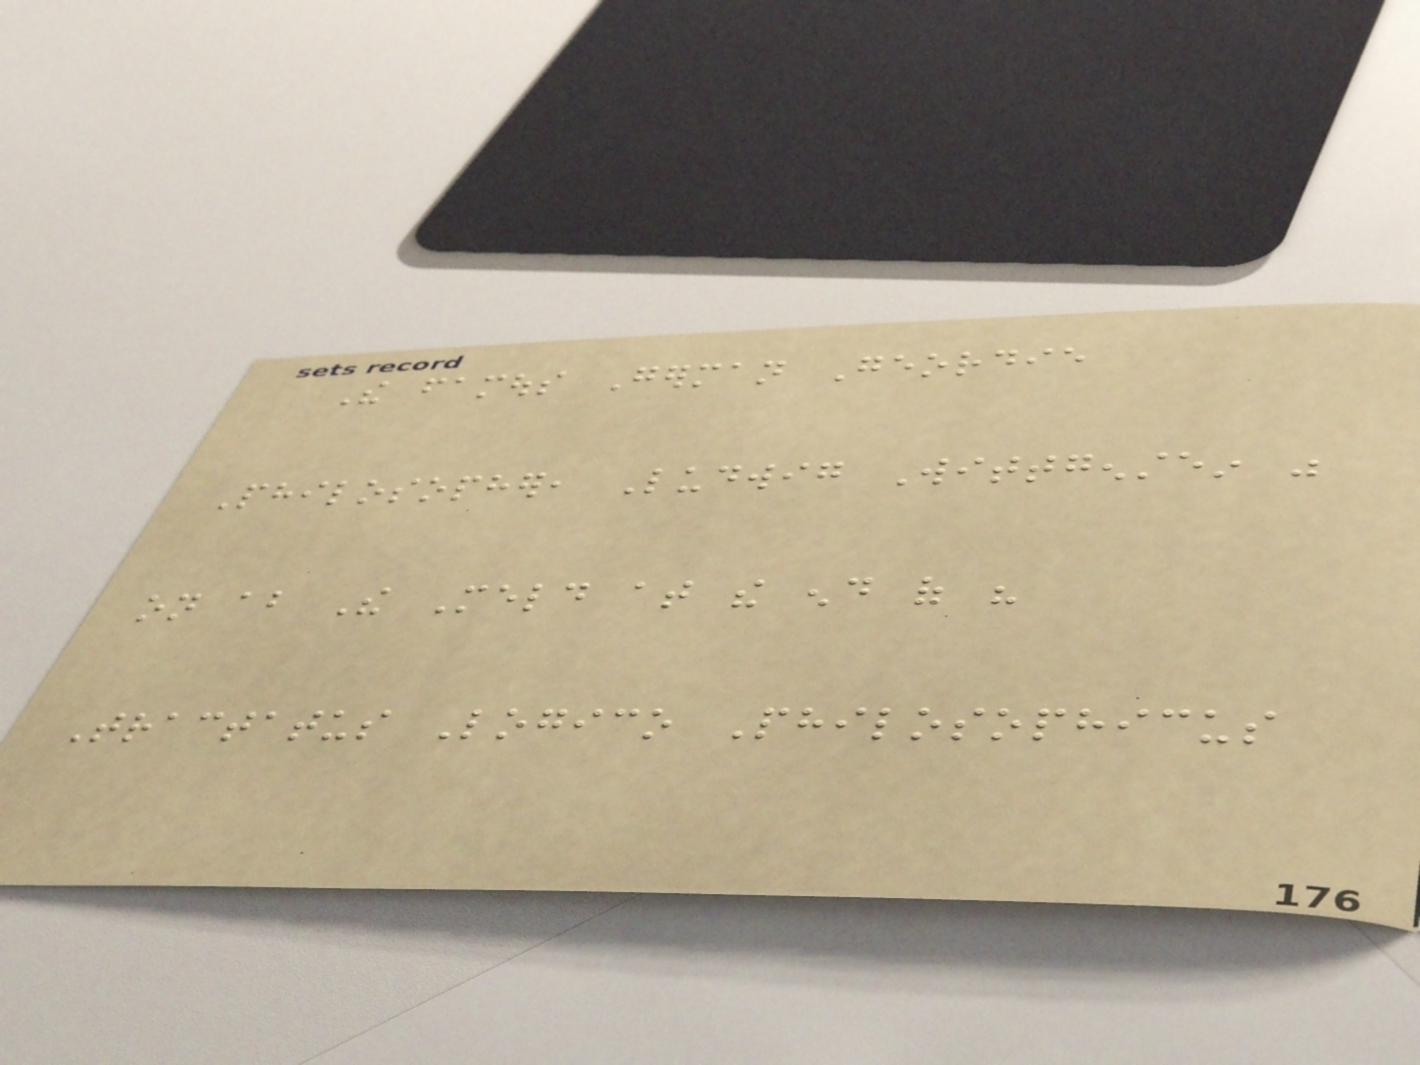The famous German Geordie
Philosopher, Ludwig Wittgenstein was
on about The Meld at the end of his
Tractatus Logico Philosophicus
